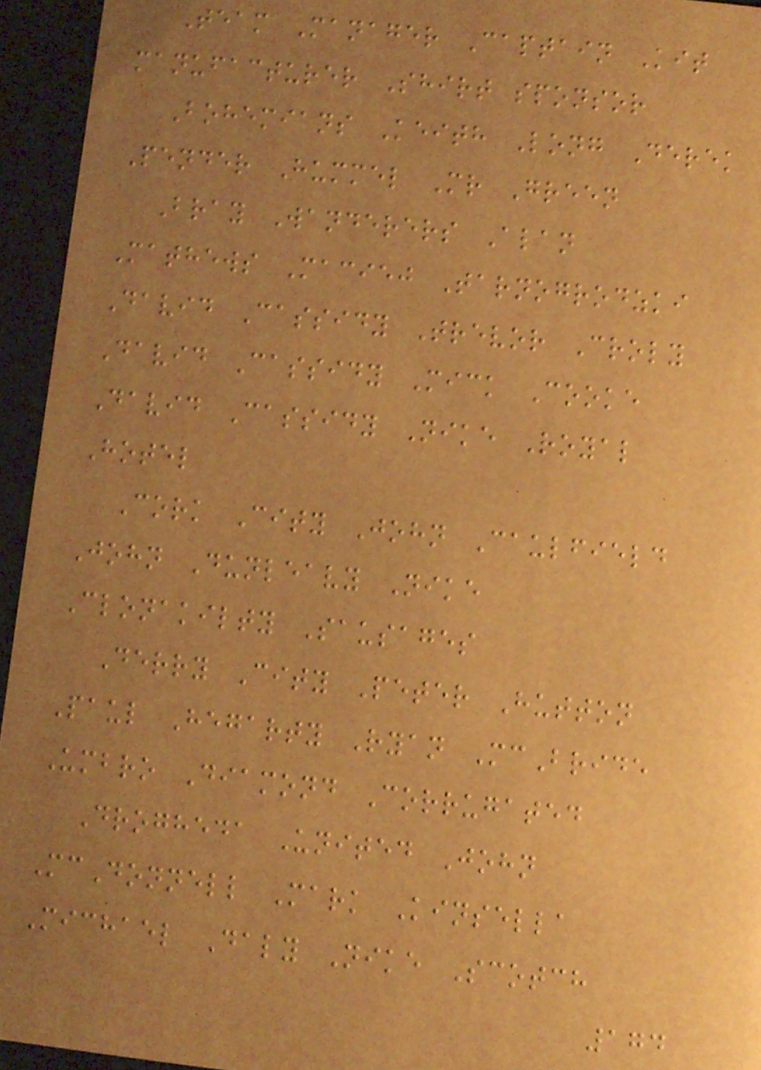Team Manager Captain Kit
manufacturer Shirt sponsor
Bohemians Keith Long Derek
Pender Hummel Mr Green
Bray Wanderers Alan
Mathews Maciej Tarnogrodzki
David Cassidy Trevor Croly
David Cassidy Mick Cooke
David Cassidy Nike Royal
Hotel
Cork City John Caulfield
John Dunleavy Nike
Clonakilty Sausages
Derry City Peter Hutton
Paul Hegarty Ryan McBride
Umbro Diamond Corrugated
Drogheda United John
McDonnell Mark Kinsella
Michael Daly Nike Scotch
174
